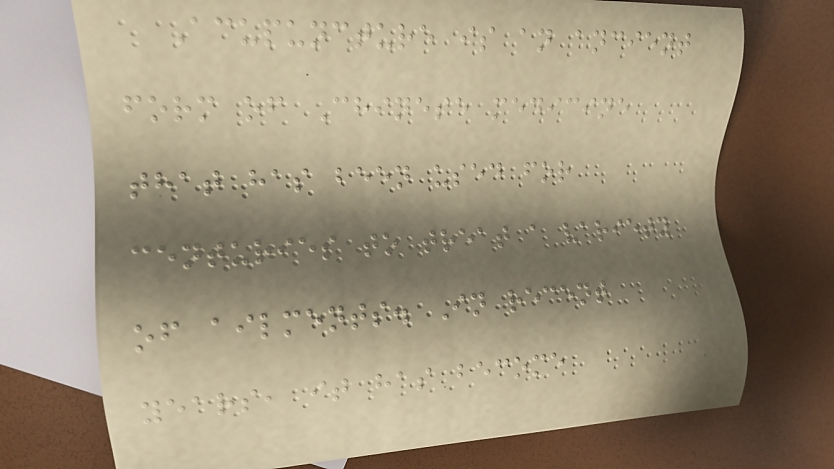Acupuncture is an ancient
form of Chinese medicine
that has been used for
centuries to treat a variety
of ailments. In recent
years, it has become
